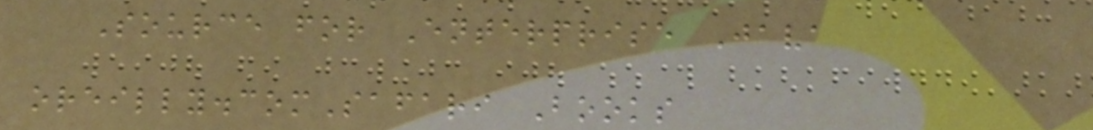Source for Enterprise Java
oreilly.comSafari Books
